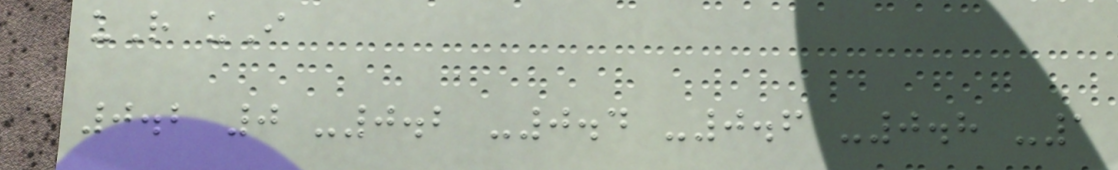uR uI
0.2 0 -0.2 -0.4 -0.6 -0.8 -1
